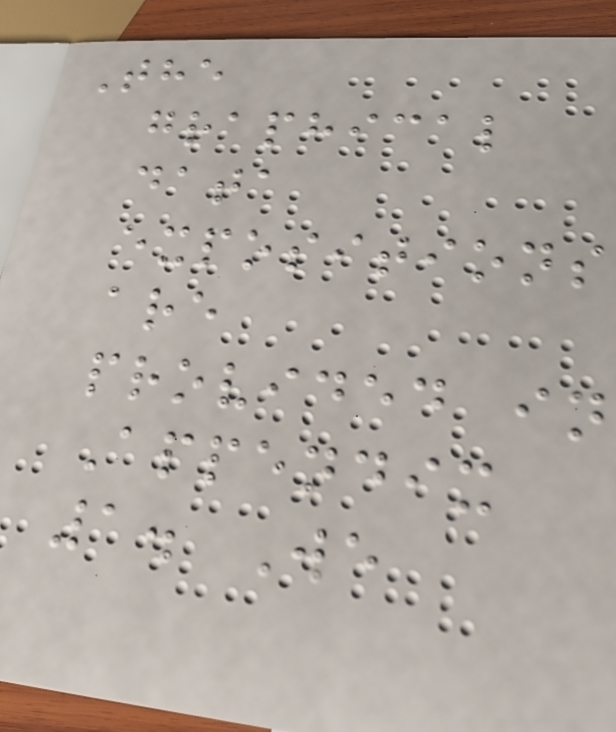The
graphical
data
expositions
are
provided in
Appendix
1. We
